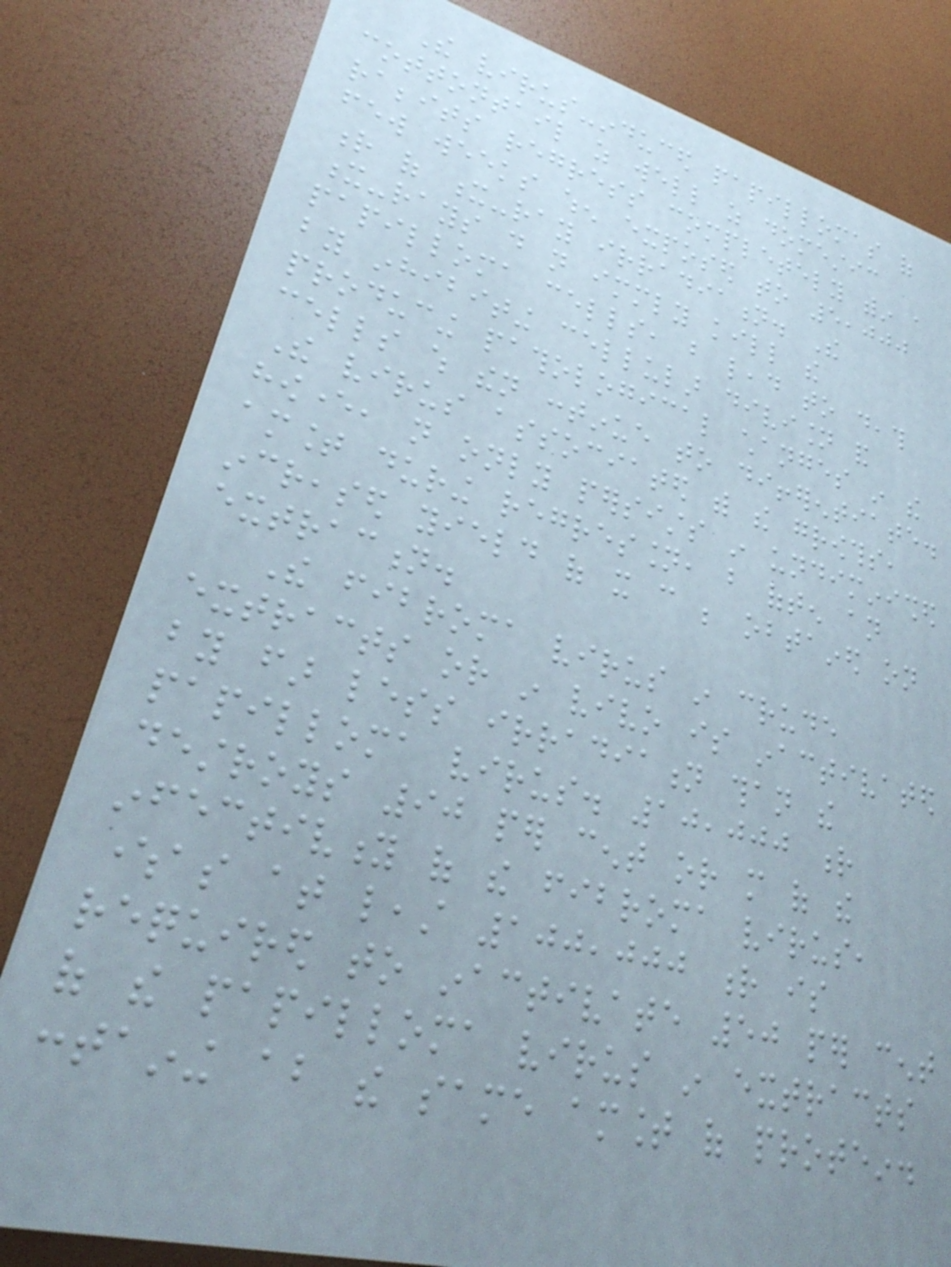The virus-induced papillomas of
cottontail as well as domestic
rabbits regress completely within a
few weeks when exposed to 5,000
r of x-ray irradiation. The
x-rays do not immediately kill the
papilloma cells, but lead to death
by inhibiting cellular division and
producing pathological changes in the
cells which then continue to differentiate.
The virus associated with the growths,
however, not only persists in undiminished
amount during regression, but often an
increased yield of it can be obtained on
extraction.
The fibroma virus in crude
extracts or in vivo is inactivated
by far less irradiation than the
papilloma virus. 10,000 r
destroys 90 per cent or more of the
infectivity of the fibroma virus,
whereas at least 100,000 r is
required to inactivate 50 per cent
of the papilloma virus in extracts
containing about the same amount of protein.
